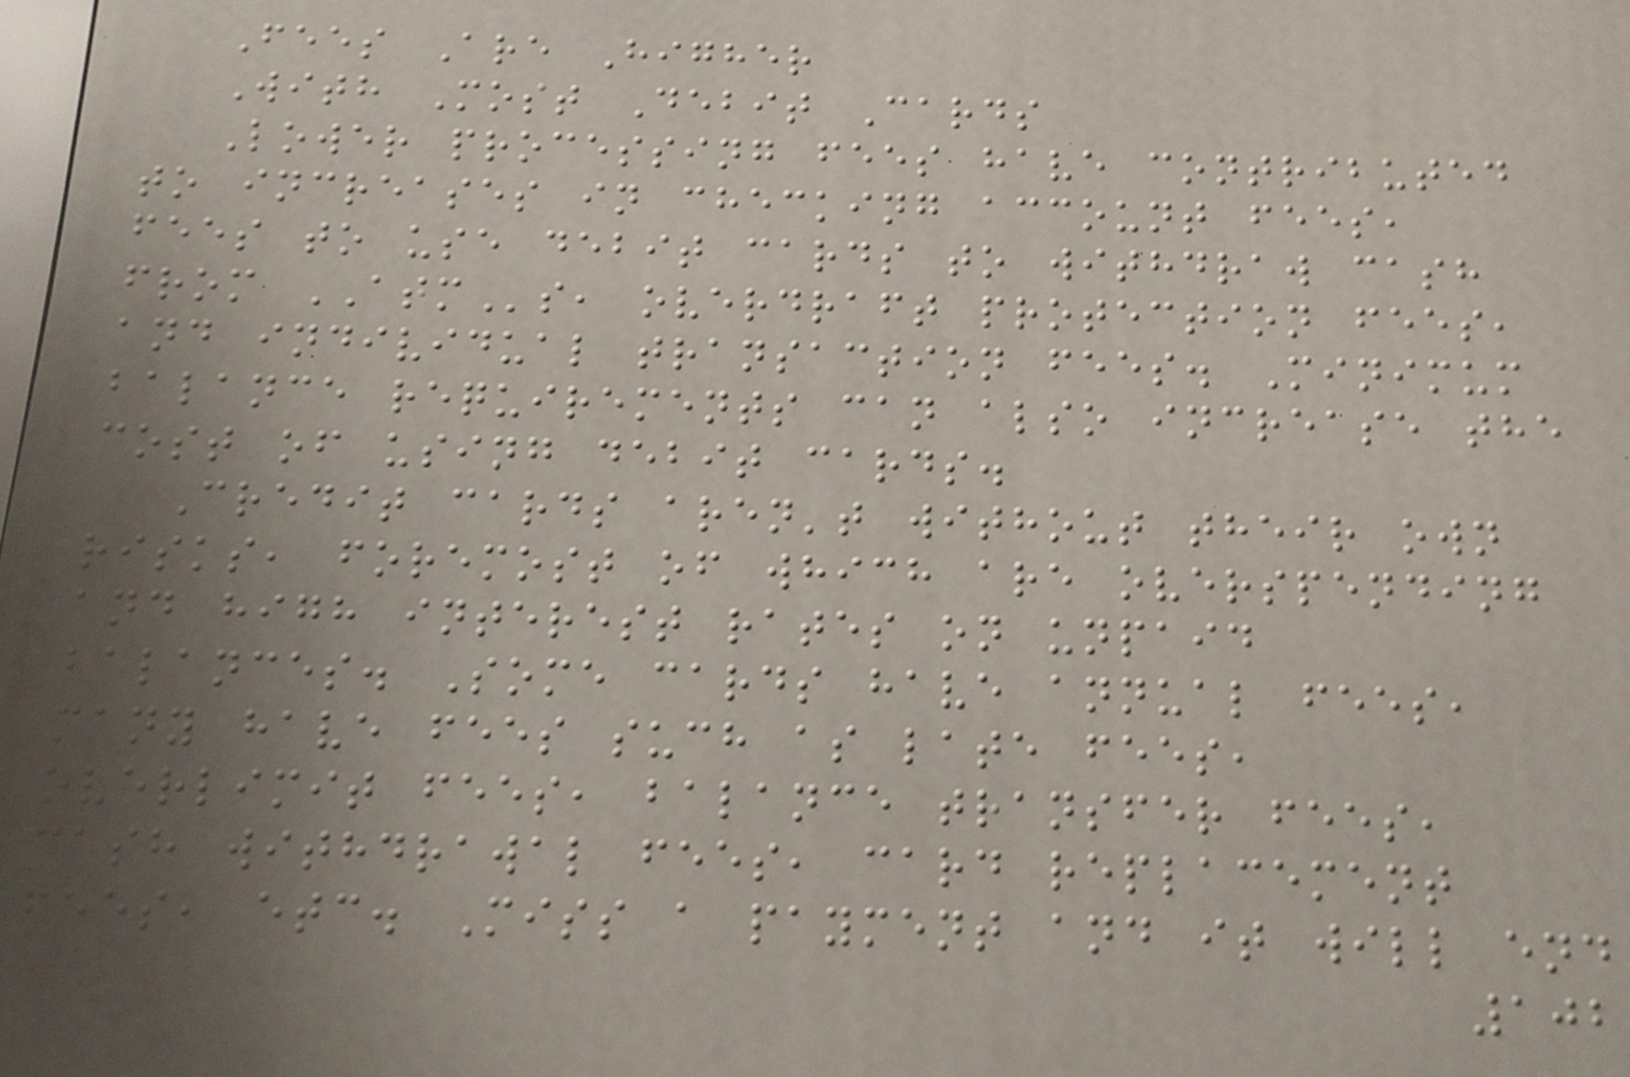Fees Are Higher
With Most Debit Cards
Lower processing fees have contributed
to increases in checking account fees,
fees to use debit cards to withdraw cash
from ATMs, overdraft protection fees,
and individual transaction fees. Minimum
balance requirements can also increase the
cost of using debit cards.
Credit cards aren't without their own
risks, foremost of which are overspending
and high interest rates on unpaid
balances. Some cards have annual fees,
many have fees such as late fees,
overlimit fees, balance transfer fees,
cash withdrawal fees, card replacement
fees, etc. Miss a payment and it will end
102
